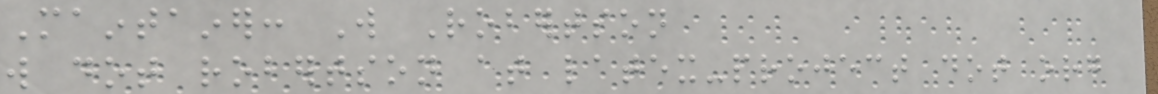Maintainer: Will Robertson
will dot robertson at latex-project dot org
